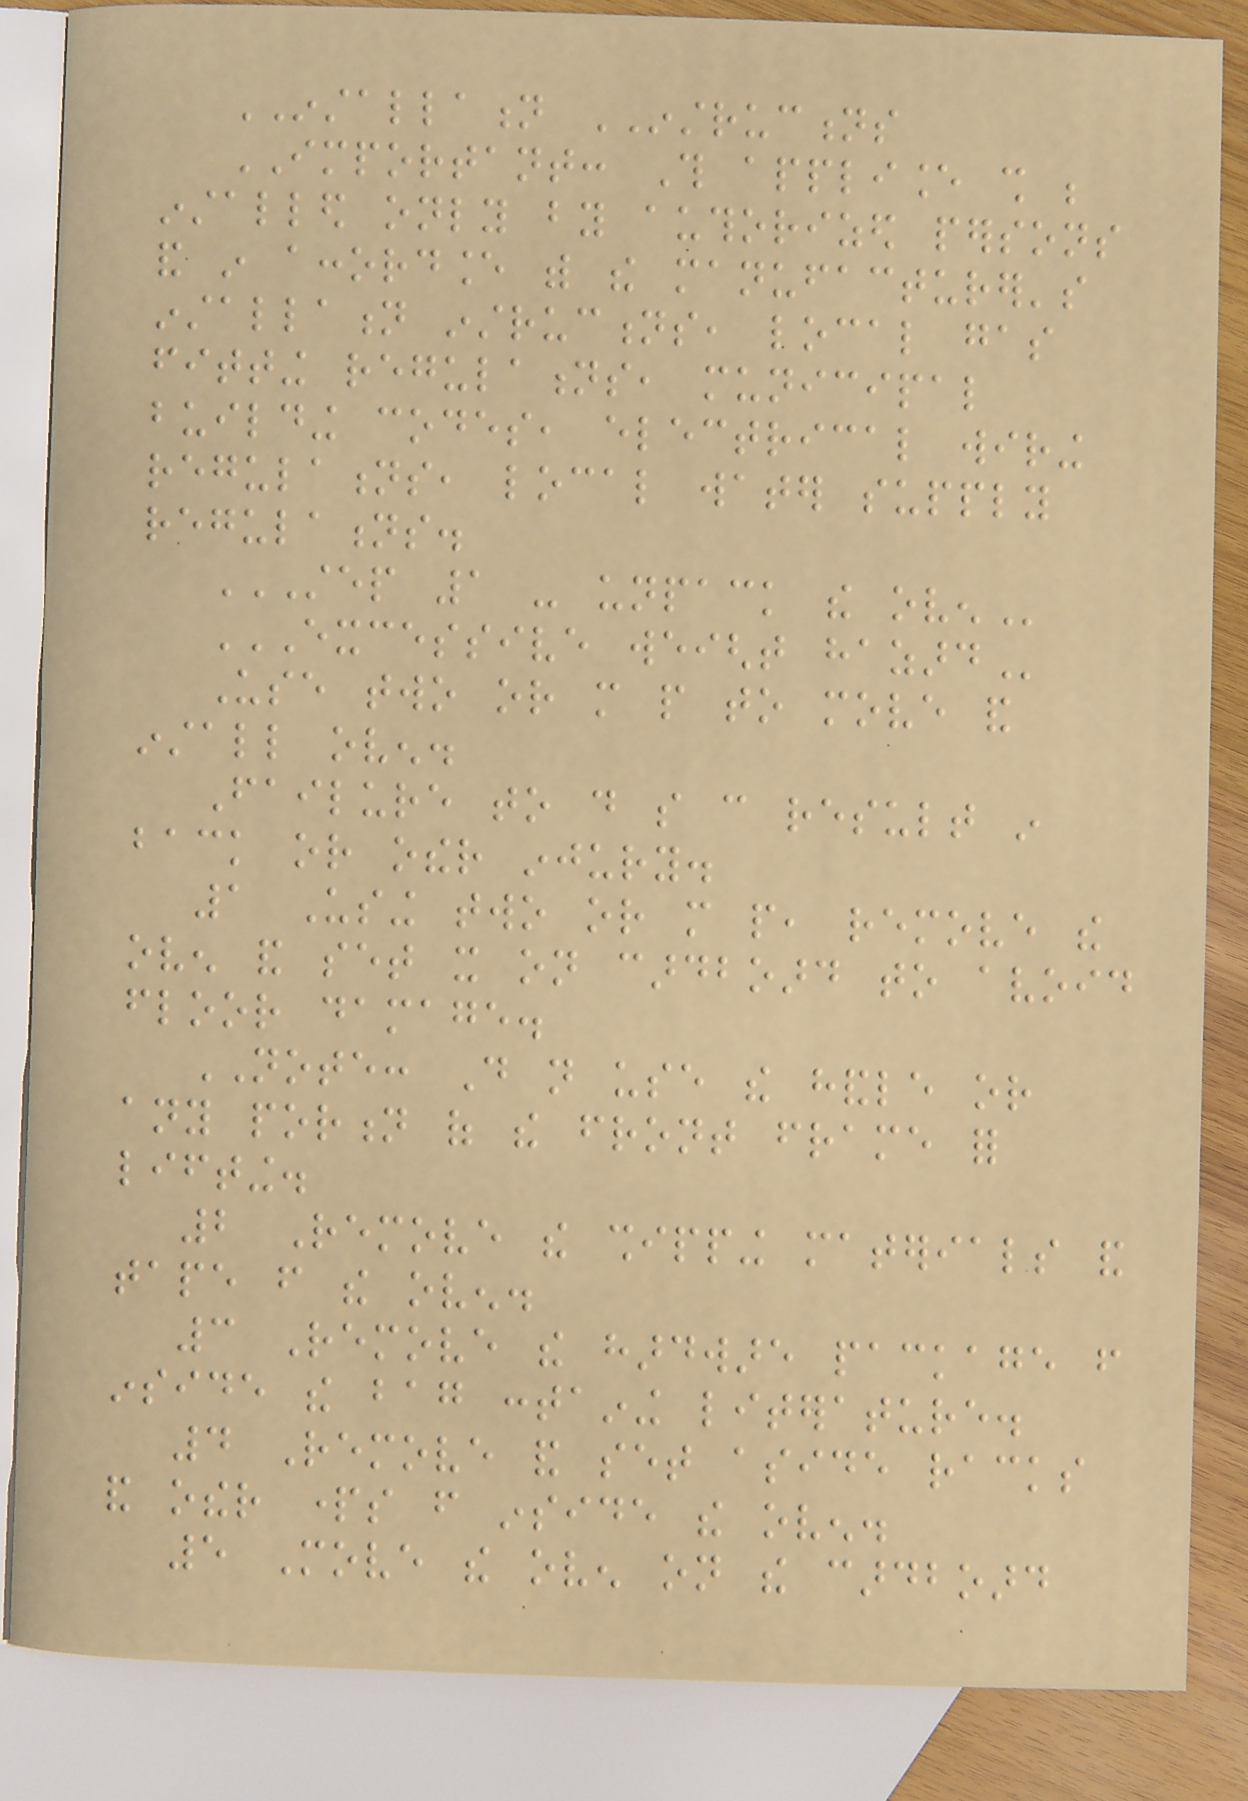INSTALLATION INSTRUCTIONS
IMPORTANT: This appliance shall be
installed only by authorized persons
and in accordance with the manufacturer's
installation instructions, local gas
fitting regulations, municipal
building codes, electrical wiring
regulations, local water supply
regulations.
STEP 1 - UNPACK THE OVEN
EXCESSIVE WEIGHT HAZARD
Use two or more people to move and
install oven.
Failure to do so can result in
back or other injury.
1 Using two or more people, remove the
oven and set it on cardboard to avoid
floor damage.
NOTE: Do not use the handle or
any portion of the front frame for
lifting.
2 Remove the shipping materials and
tape from the oven.
3 Remove the hardware package from
inside the bag containing literature.
4 Remove and set aside racks
and other parts from inside the oven.
5 Move the oven on the cardboard
